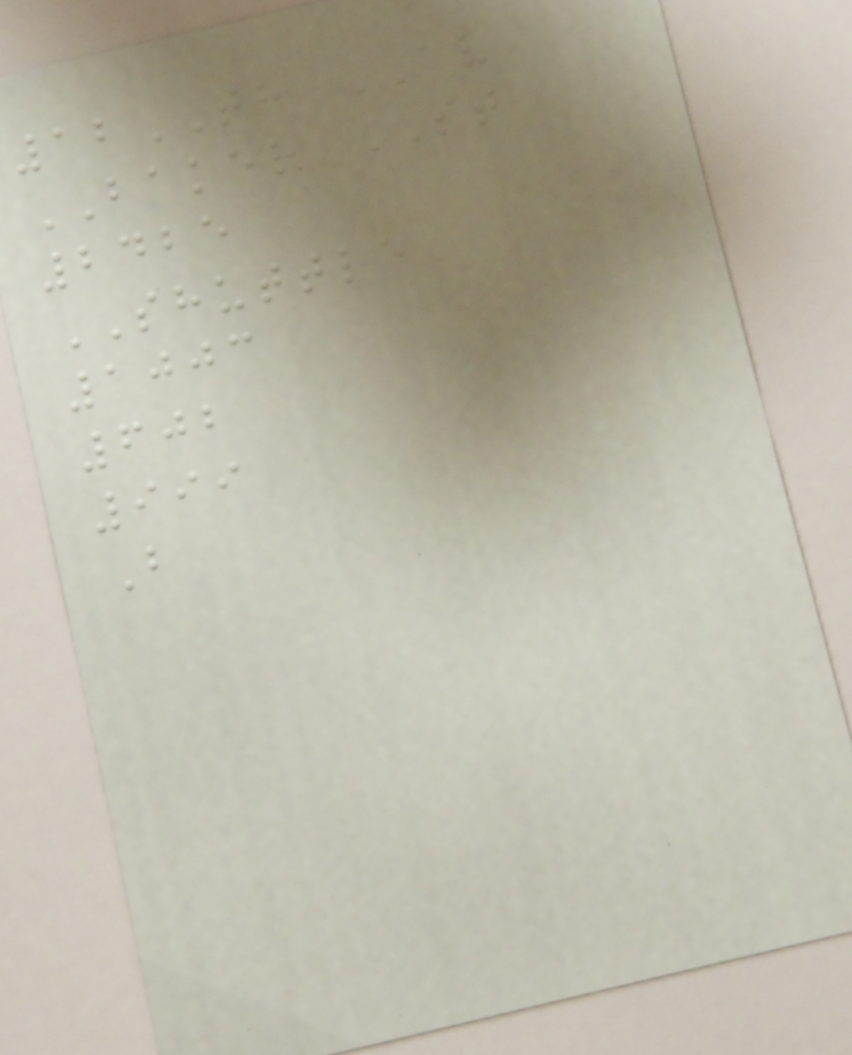12TH AV
BAKER ST
2425
SHUTTLE
1003
602
999
B
